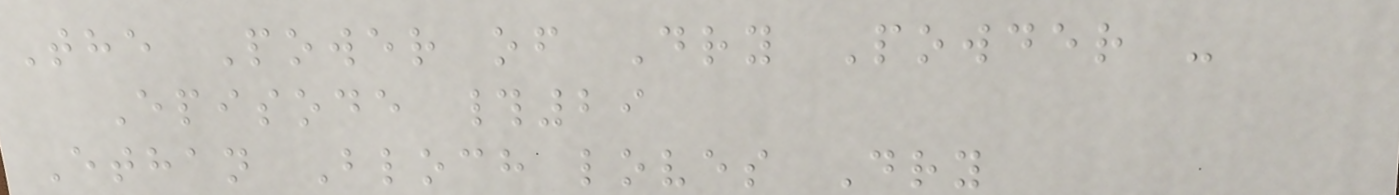The Power of Dry Powder -
Episode #29
Ethan Bloch loves Dry
